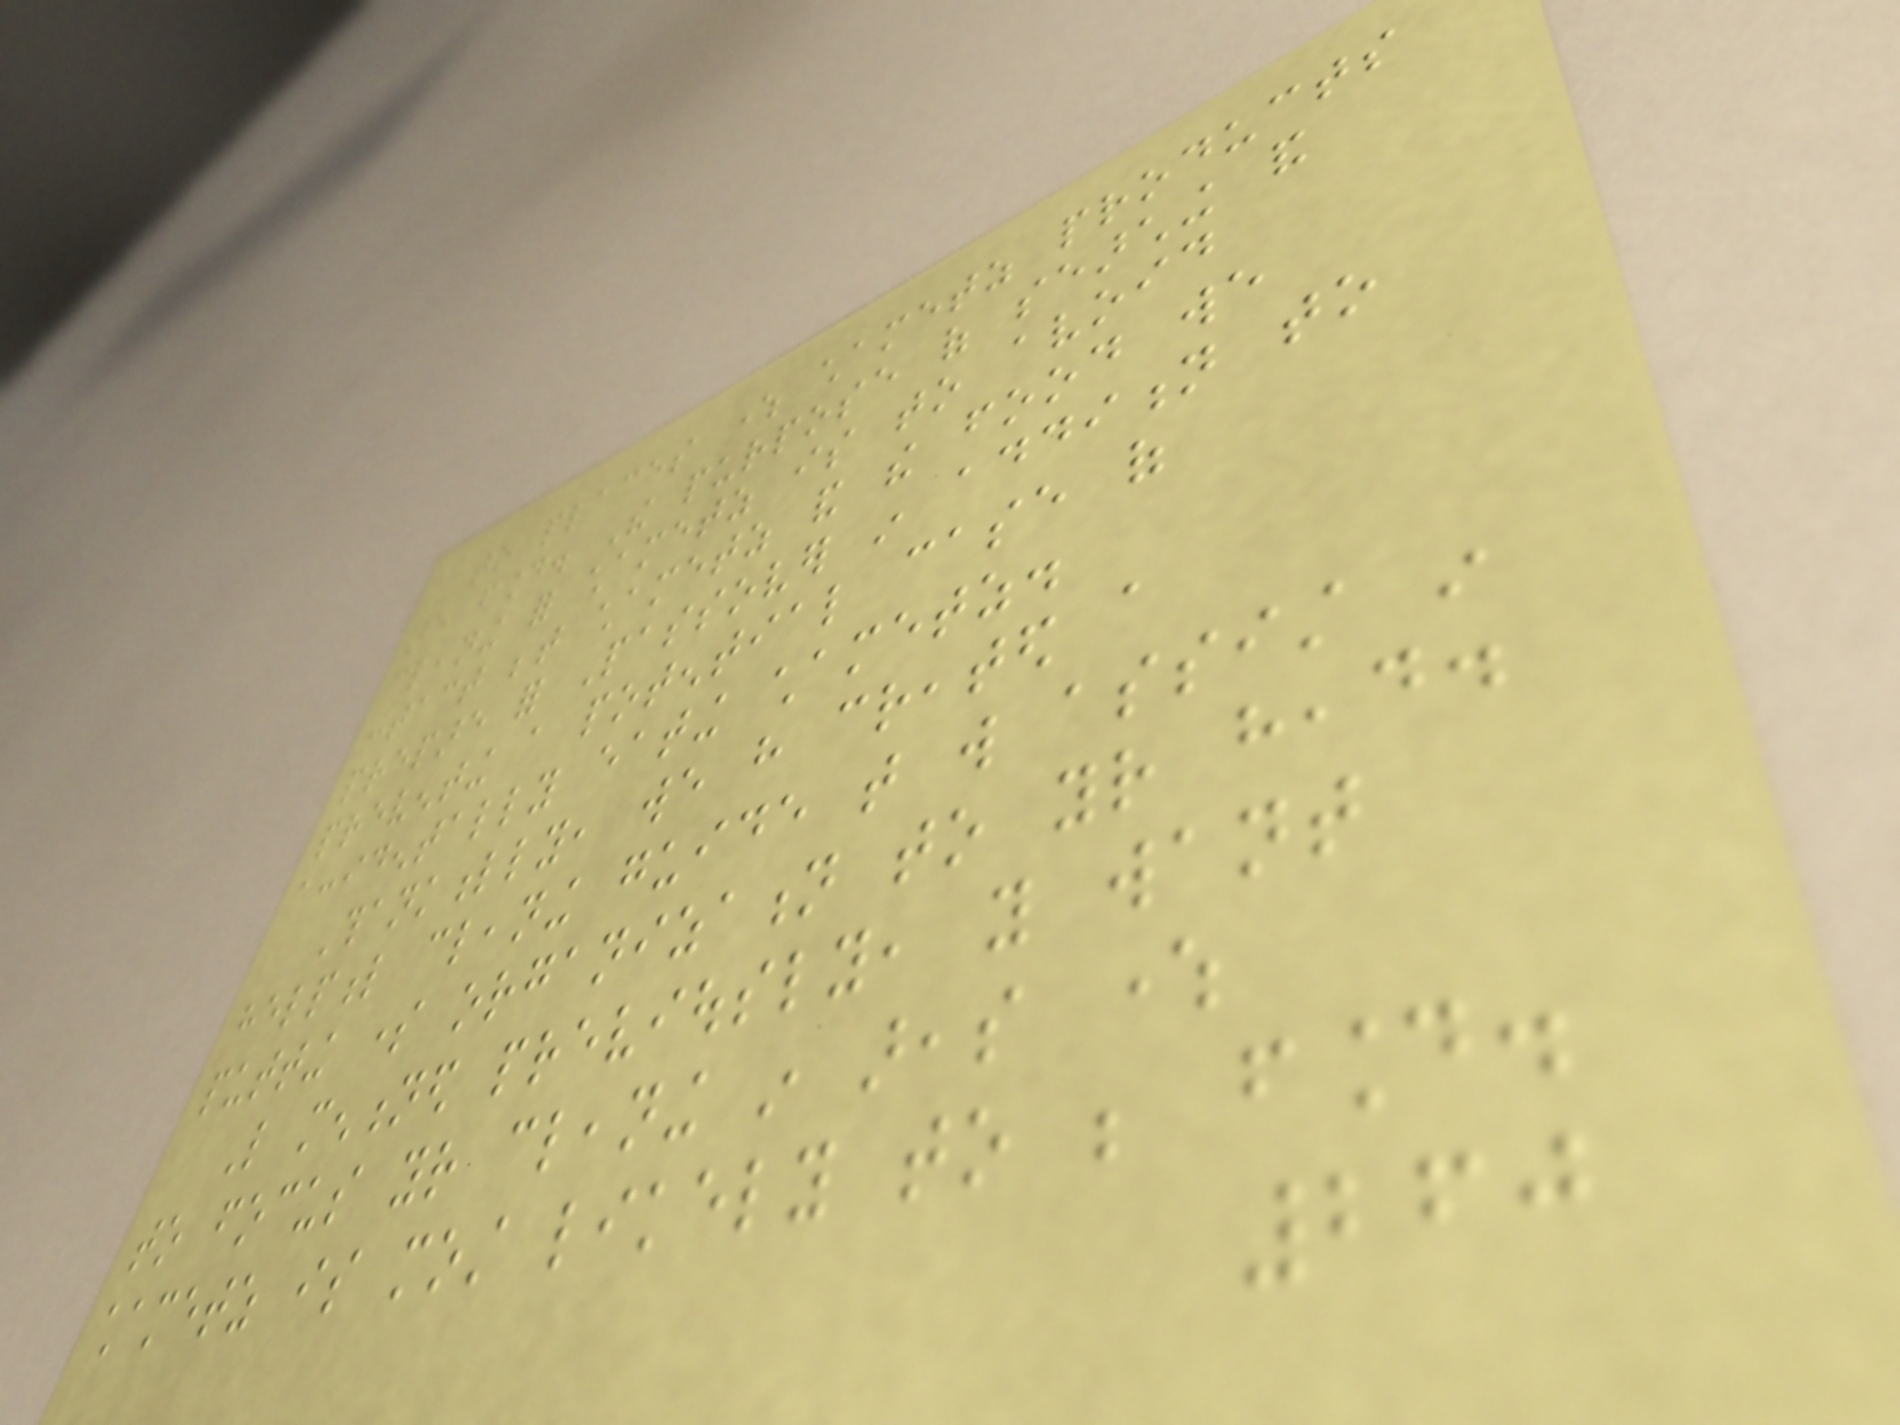to places where chametz products
are found. The purpose of searching and
cleaning for chametz is to avoid
contact between chametz and the food we
prepare for Passover in addition to
preventing a potential case of
accidentally eating chametz.
Thankfully, we have created a
helpful cleaning guide that will assist in
putting some organization to your head.
Like mentioned previously, you want
to focus your cleaning in areas where
chametz is most likely to be found.
260
